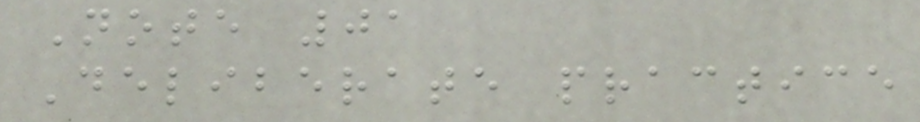Note 01
Deliberate practice
